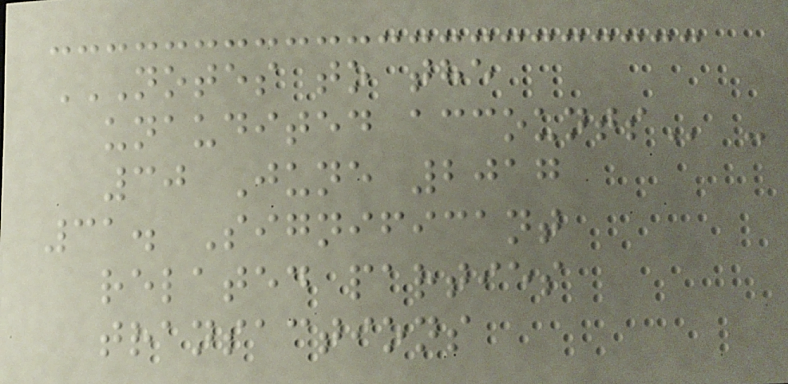NOTES TO THE
UNAUDITED ACCOUNTS -
30 June 2017
31. Significant
related parties
transactions
